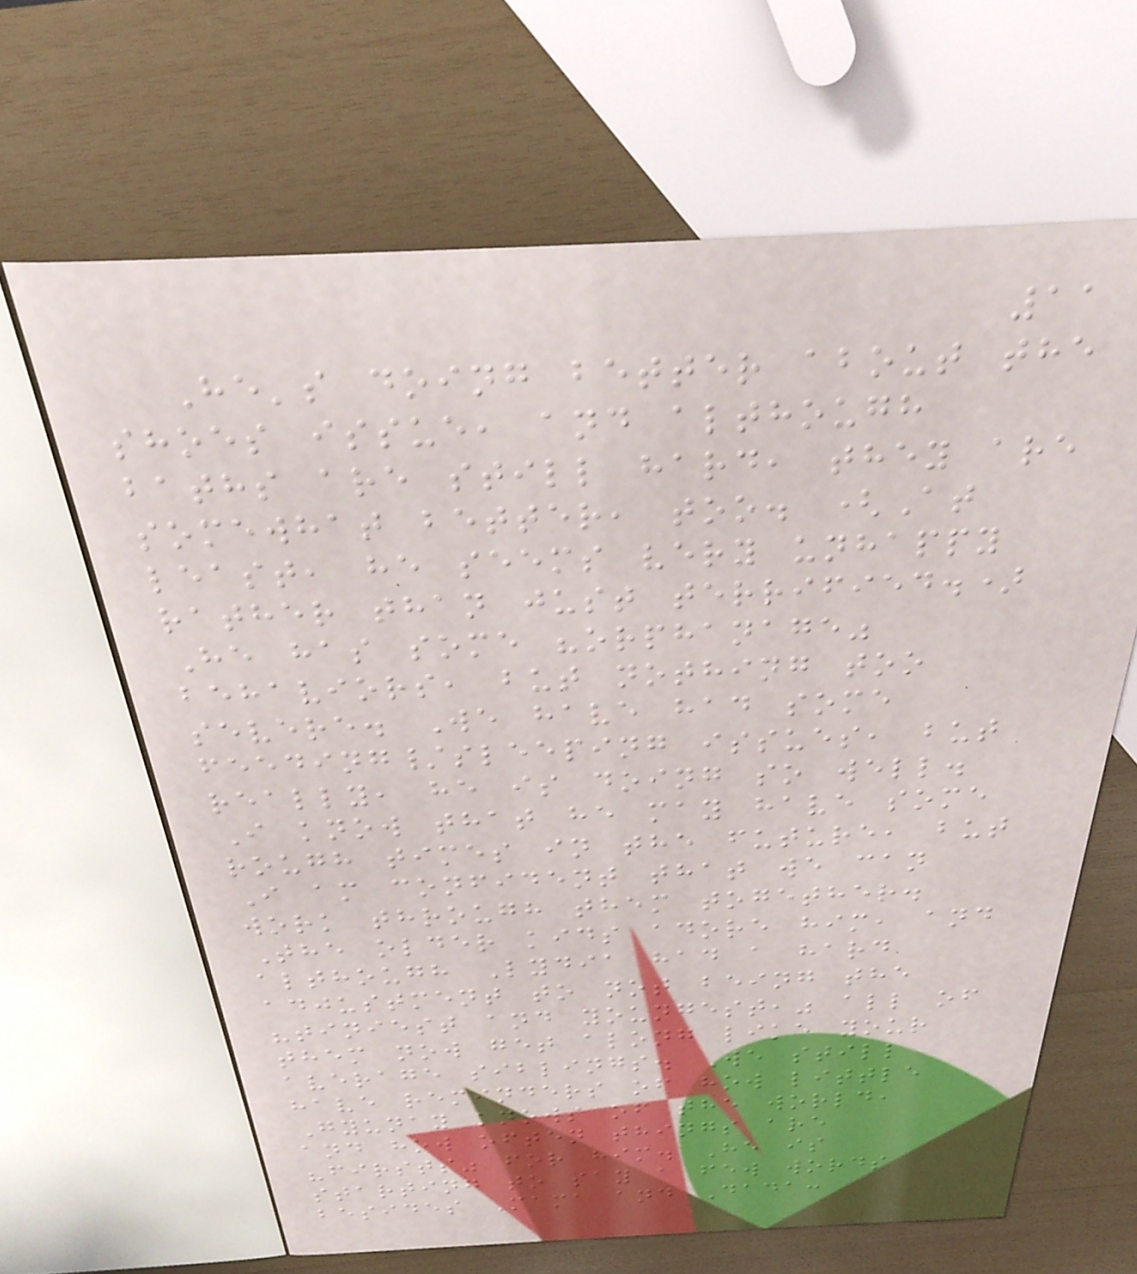11
He's doing better about the
shoes issue, and although
baths are still hard, they are
somewhat better, too. (At
least, he seems very unhappy
rather than just terrified.)
He has some "orphanage"
behaviors, but nothing too
severe. We have had some
feeding/sleeping issues, but
really, he is doing so well.
I know that he may have some
rough times in the future, but
I am confident that we can
work through them together.
The older kids adore him, and
although Lydia had a hard
adjustment to not being the
"tiniest and youngest," all of
them now get along like your
average siblings. We still
have reminders of how little
Gyunay knows of the world,
and how often things are
"firsts" for him. He is
starting to say a few words
besides Mama and Dada:
